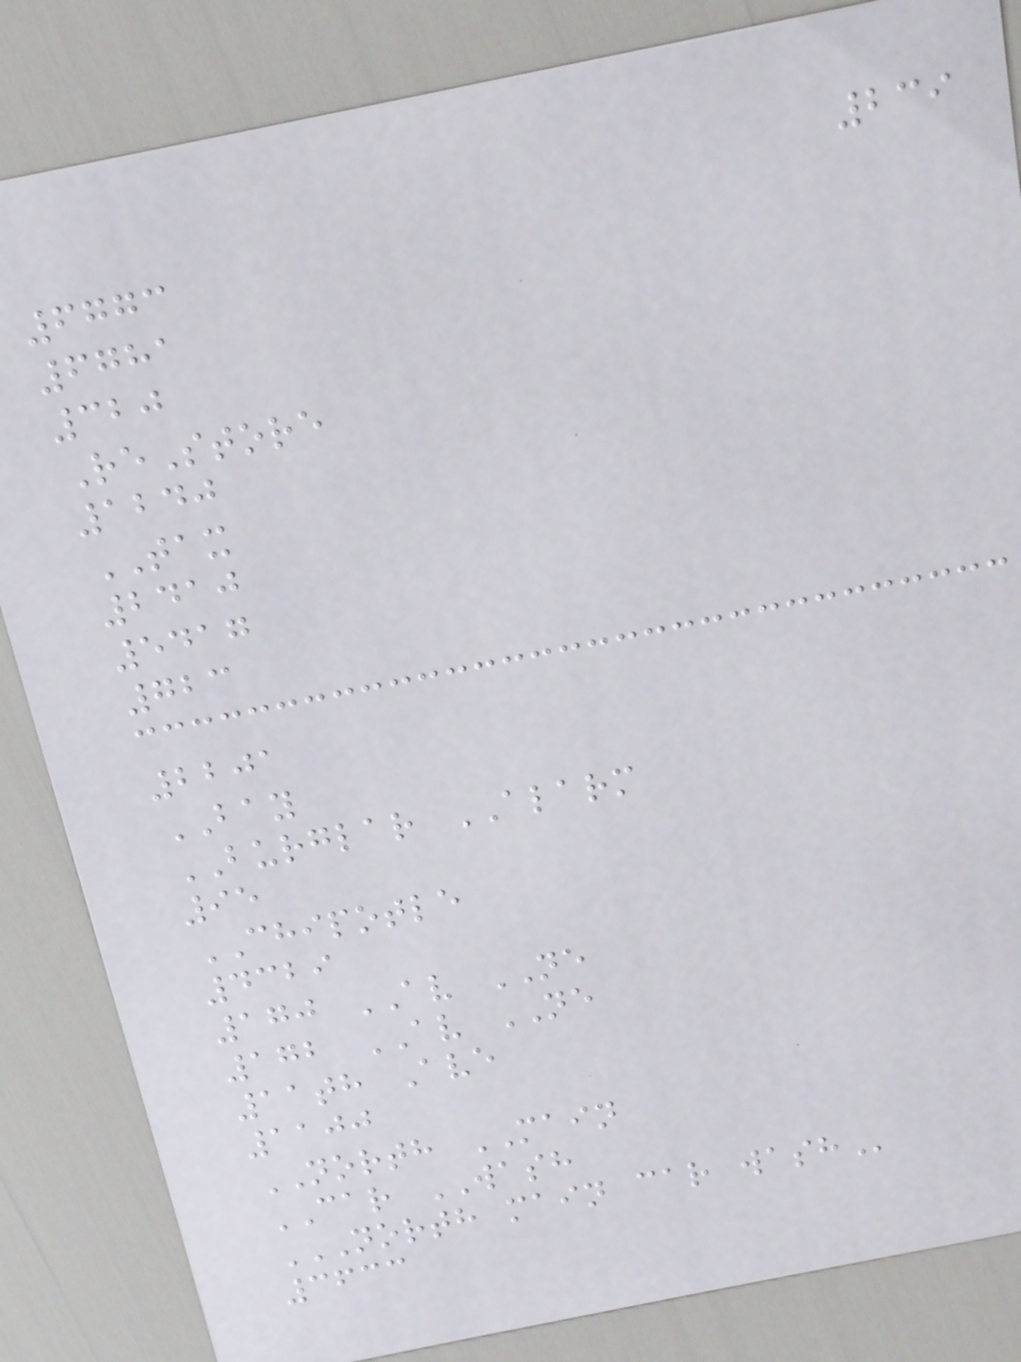239
6773
6781
320
ReStore
1240
TAX
2410
5417
723
2201
BAY
BURGLAR ALARM
95
CHIPOTLE
4329
170 AV NE
172 AV NE
11th Ave
1100
NORTH MAIN
CAR WASH
NORTH MAIN CAR WASH
3633
